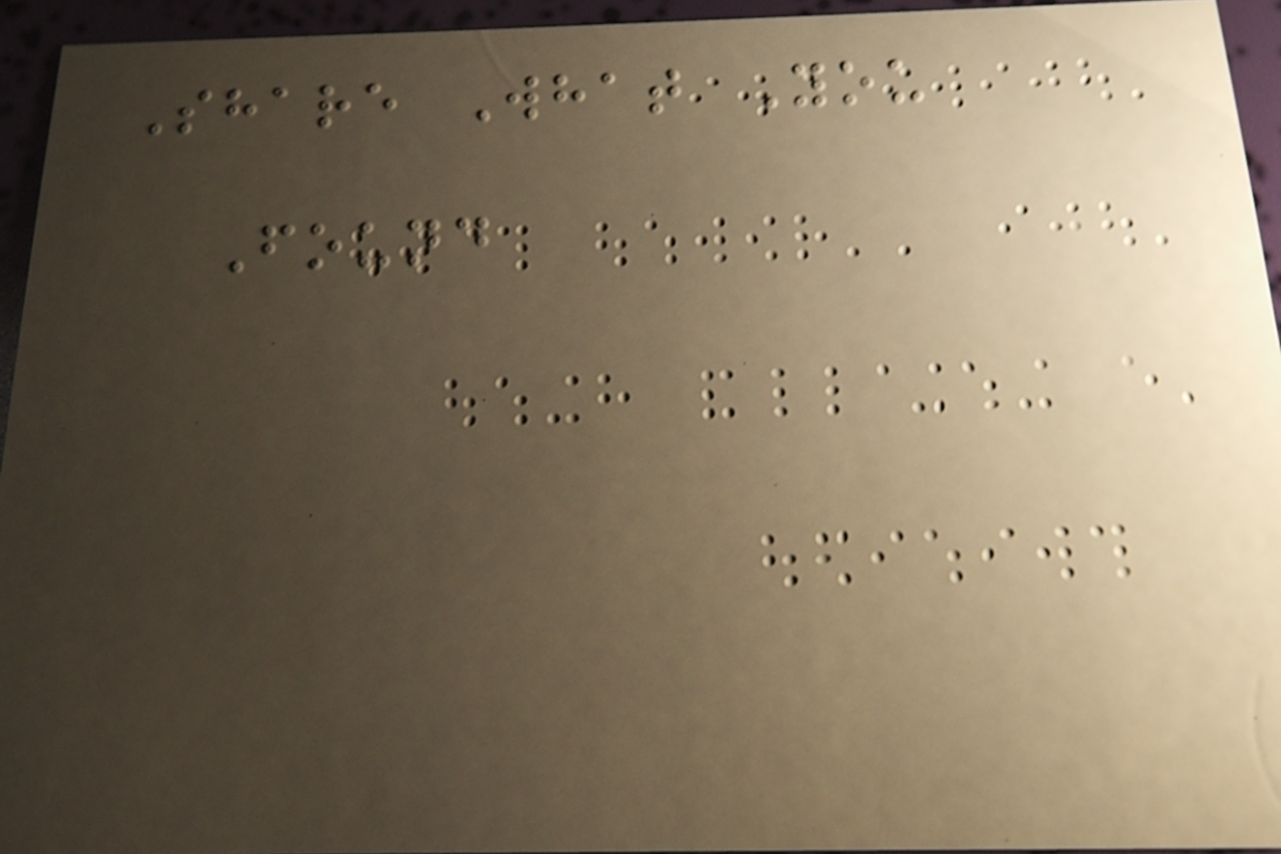Share What You
Found
